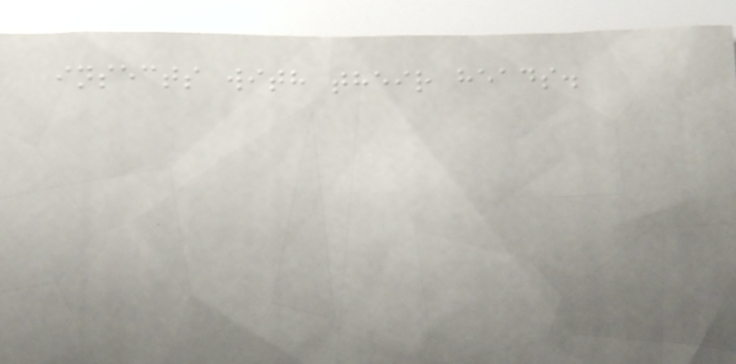insects with their heads.
